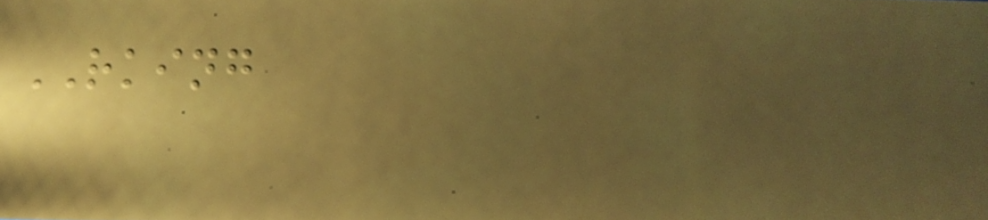RKING
